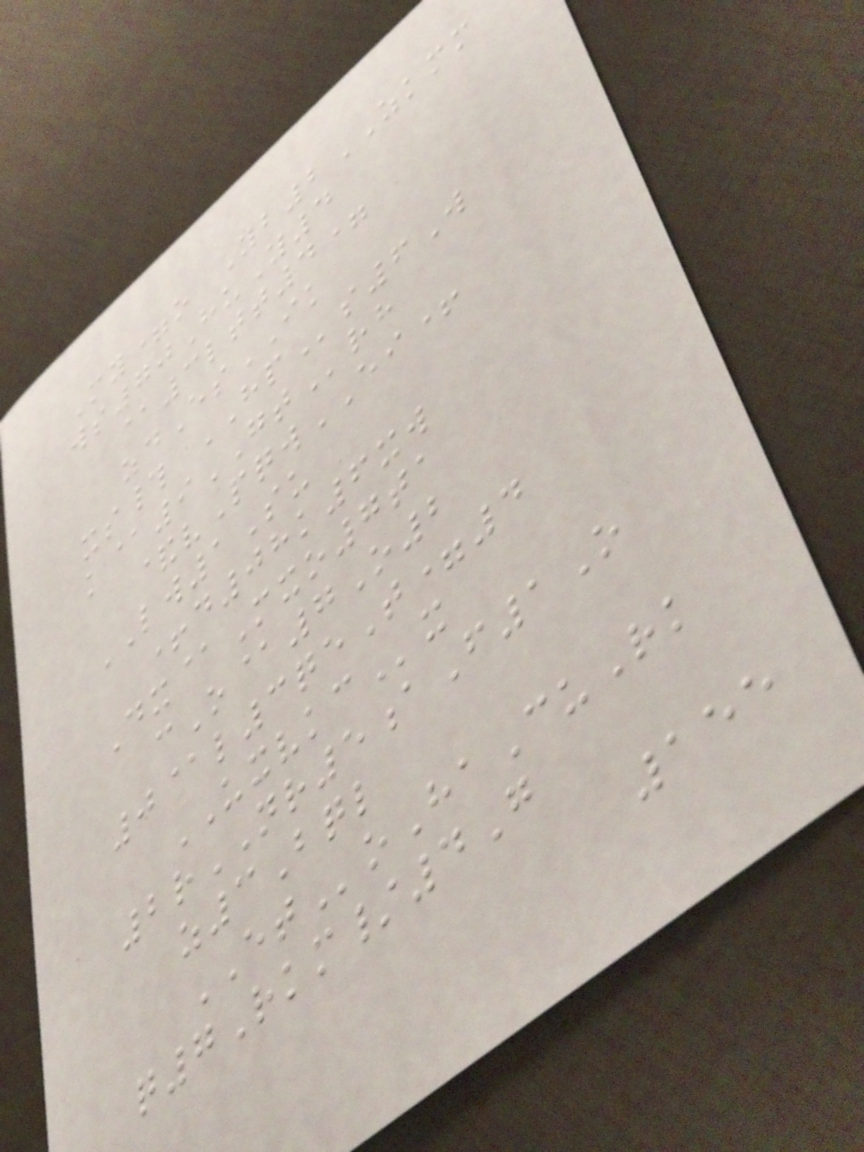My=o Yb2ZKMM
ws70HuY4
@3ltt4=
zdEsIK
xs# HPs6W
k@9GTrh
&vPqwEI+
LW1Su
+d08k6xw
Dx@Mxo7ta
cO@7O2
0@l3qeT=4
UXVKCx
2rNR5aF1O
z3Bql
EToHaCuRk
q7Rkm/4G
155
